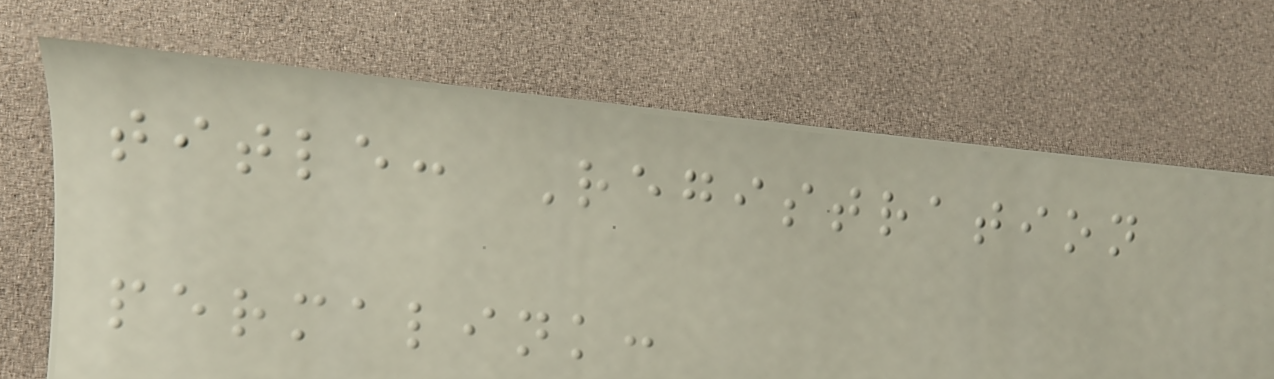title: Registration
permalink:
